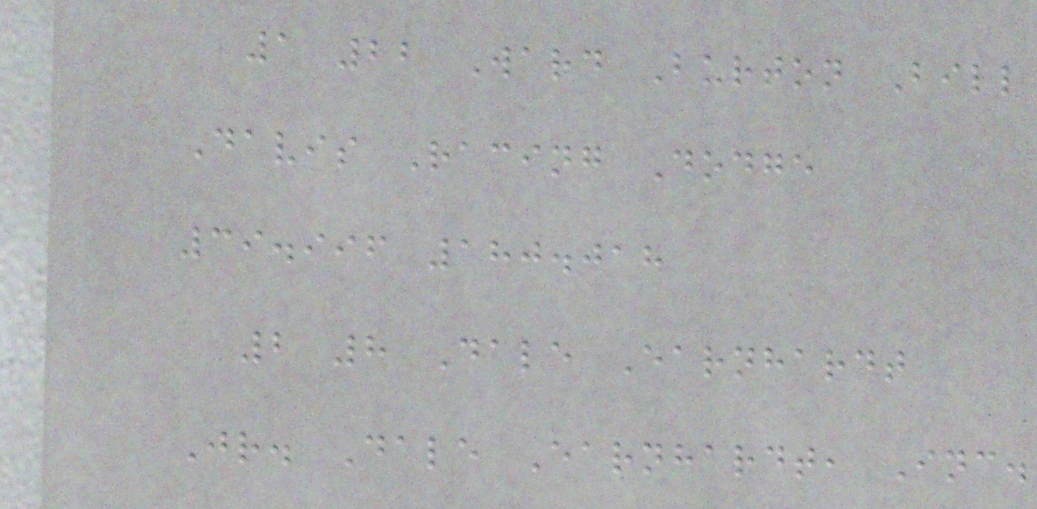1 22 Ward Burton Bill
Davis Racing Dodge
39.996 180.018
2 8 Dale Earnhardt
Jr. Dale Earnhardt, Inc.
